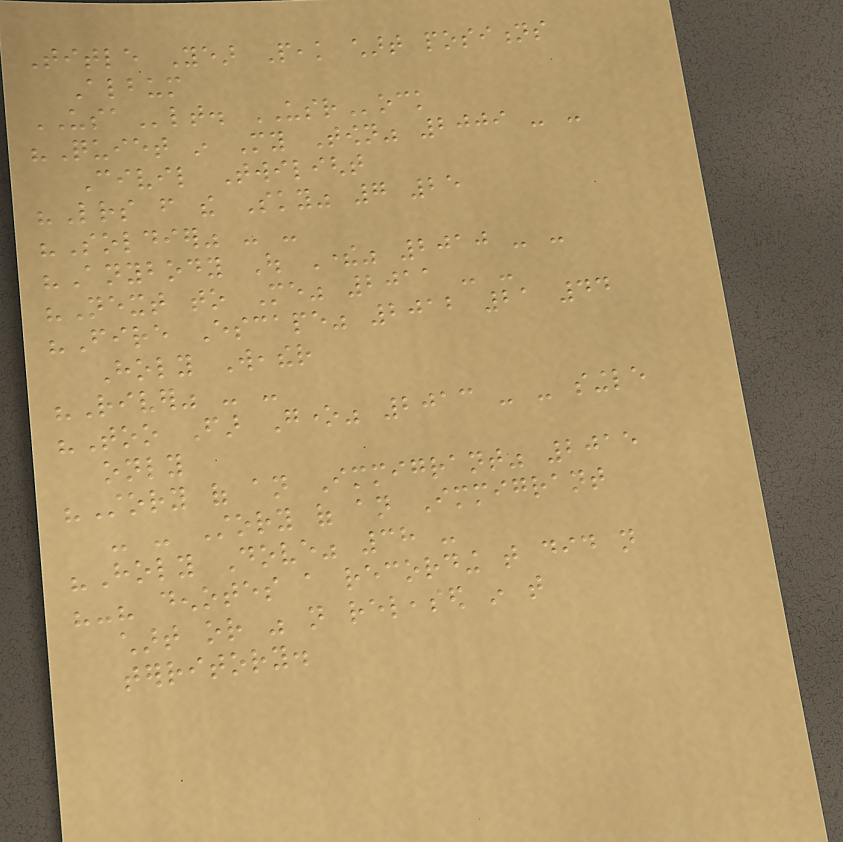Title Year Peak chart positions
Album
USAlt. USRock
"Quiet in My Town" 2009 - -
Civil Twilight
"Letters from the Sky" 7 25
"Soldier" - -
"Anybody Out There" 2010 - -
"Next to Me" 2011 - -
"Fire Escape" 2012 21 44
Holy Weather
"River" - -
"Too Far Gone" 2013 - - single
only
"Story of an Immigrant" 2015
- - Story of an Immigrant
"Holy Dove" 38 -
"-" denotes a recording that did not
chart or was not released in that
territory.
